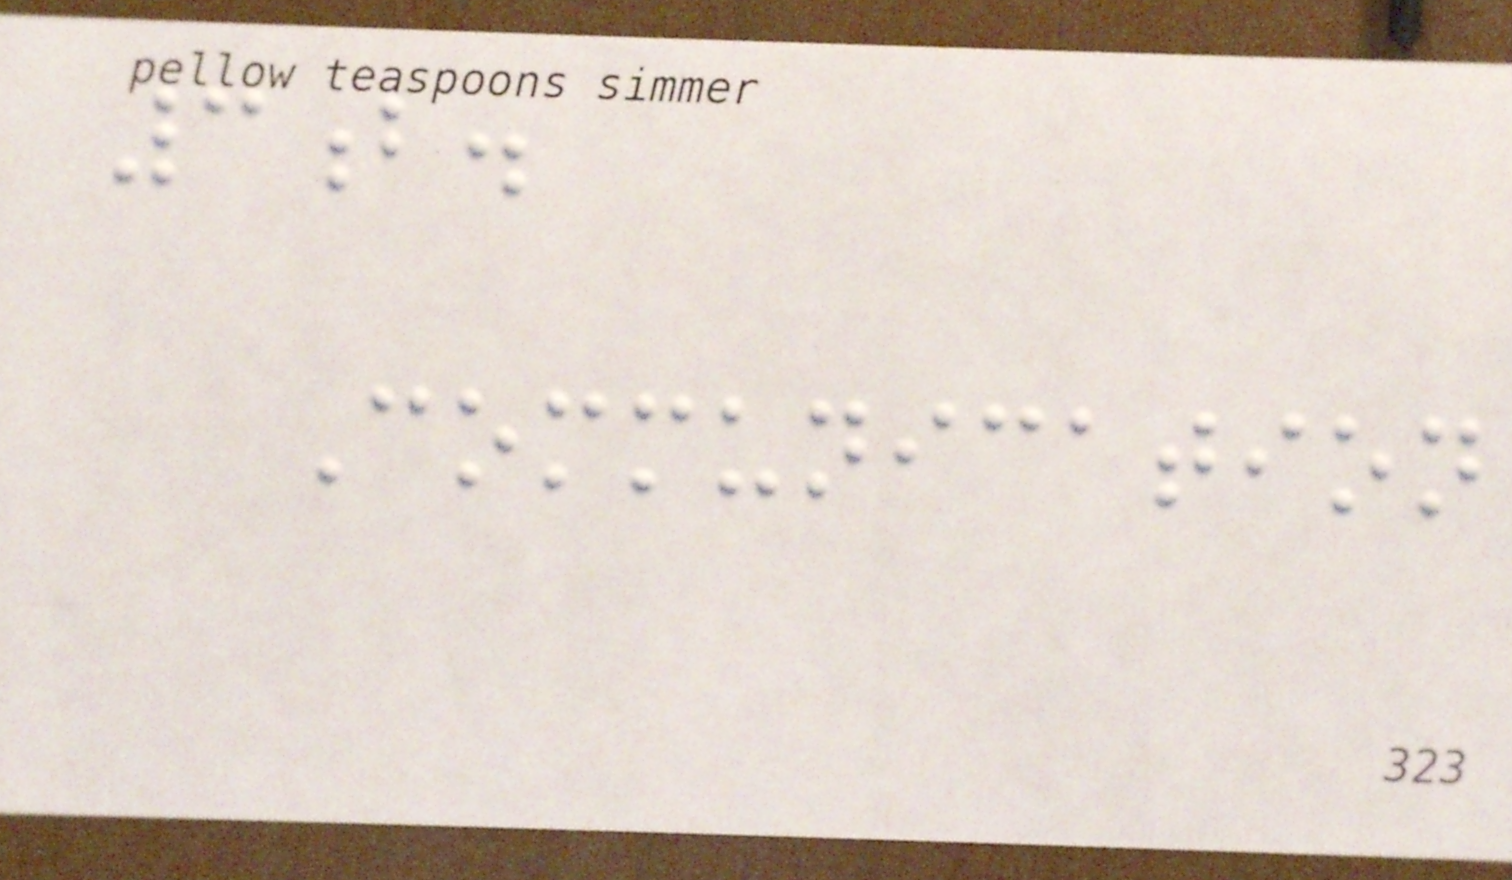3b.
Communication
